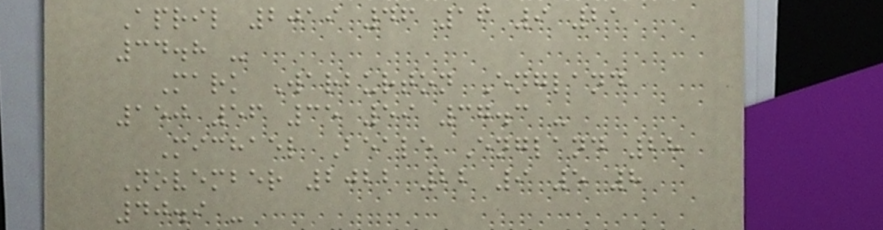April 2019 46 16 9 21
34.8 -
Mark Warburton England
150 56 35 59 37.3 -
Michael Beale England 28
November 2022 22 9 5 8
40.9 -
